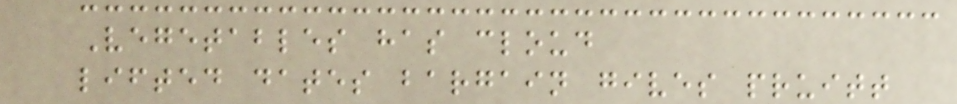Vegetables has cloud
lifted dates bargain gives pruitt
